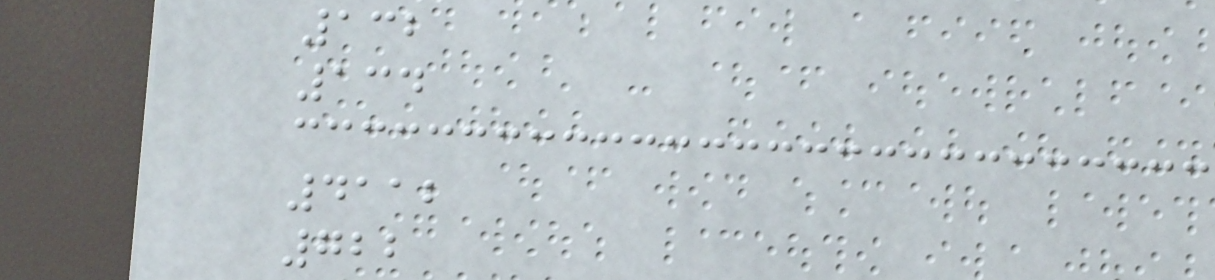132
134
4112
722
